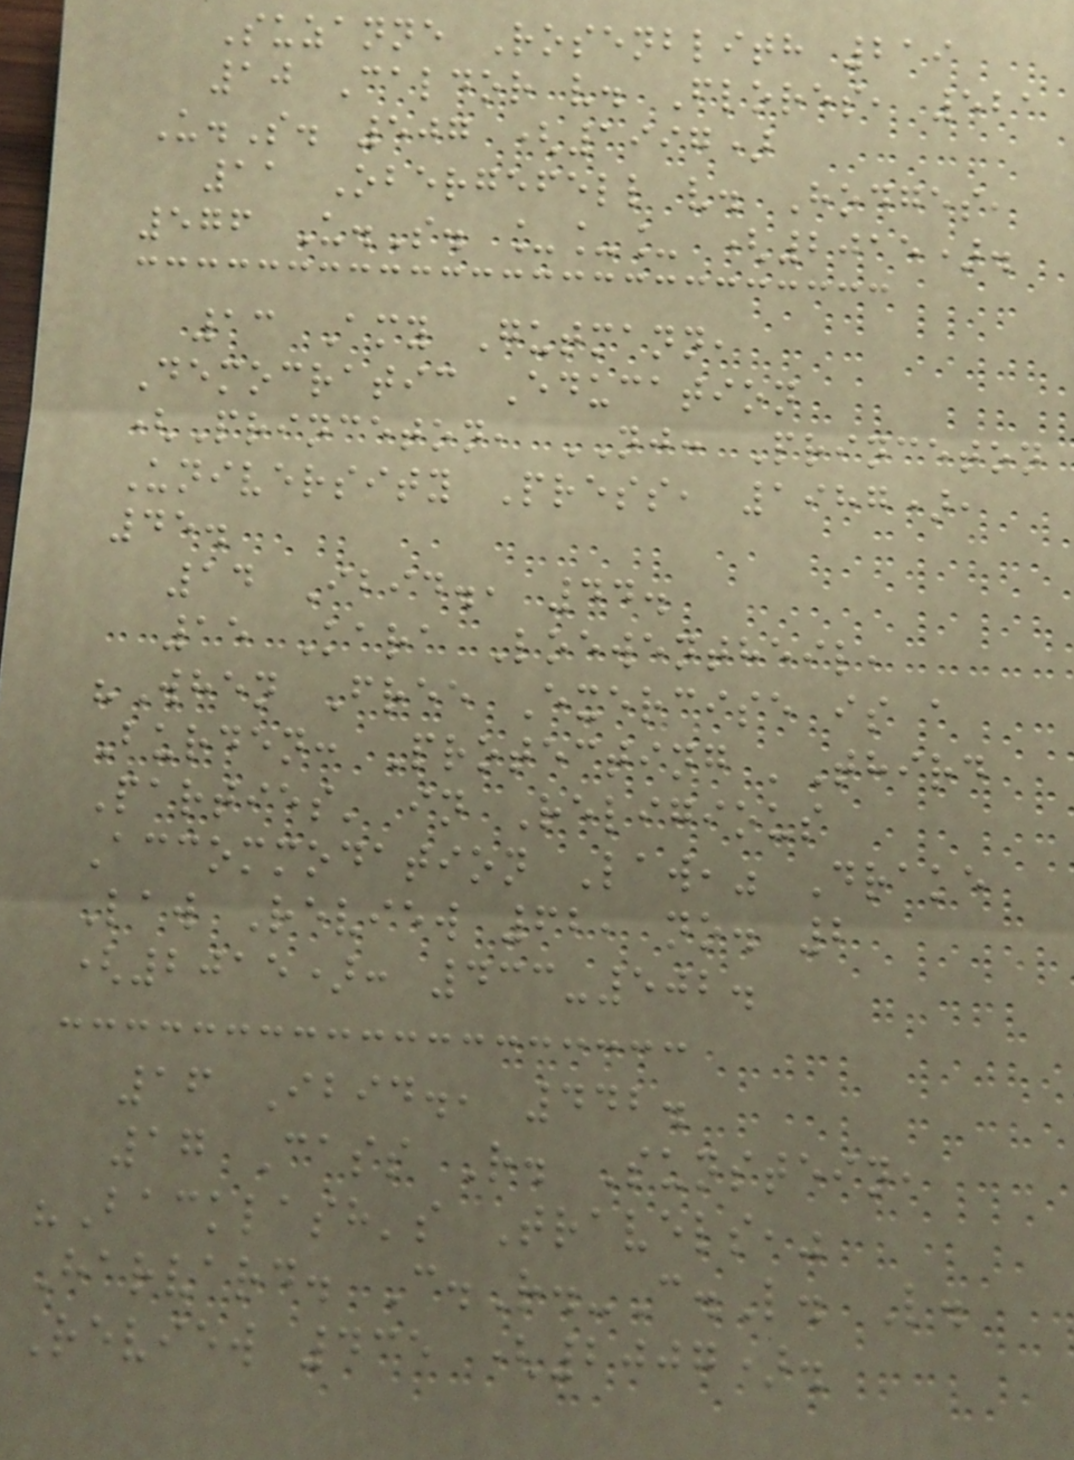Suzanne Rosenblith 219
10 Caldor v. Flores, 521
U.S. 507 (1997)
11 Obergefell v. Hodges,
576 U.S. ___ (2015).
13 Amy Gutmann,
Democratic Education
(Princeton, NJ: Princeton
University Press, 1987),
45.
14 Ibid., 44.
15 Kara Loewentheil,
"When Free Exercise is a
Burden: Protecting 'Third
Parties' in Religious
Accommodation Law," Drake
Law Review 62, no. 2
(2015): 433-502.
16 Ibid., 442.
17 Cass R. Sunstein,
"Backlash's Travels,"
Harvard. C.R.-C.L. L.
Review 435 (2007).
